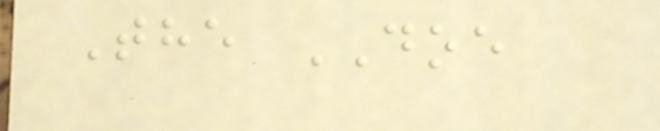The DOE
